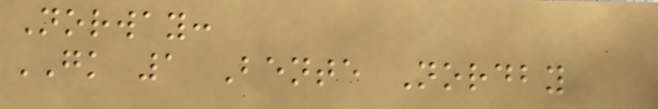Norway:
GK 1 Bente Nordby
